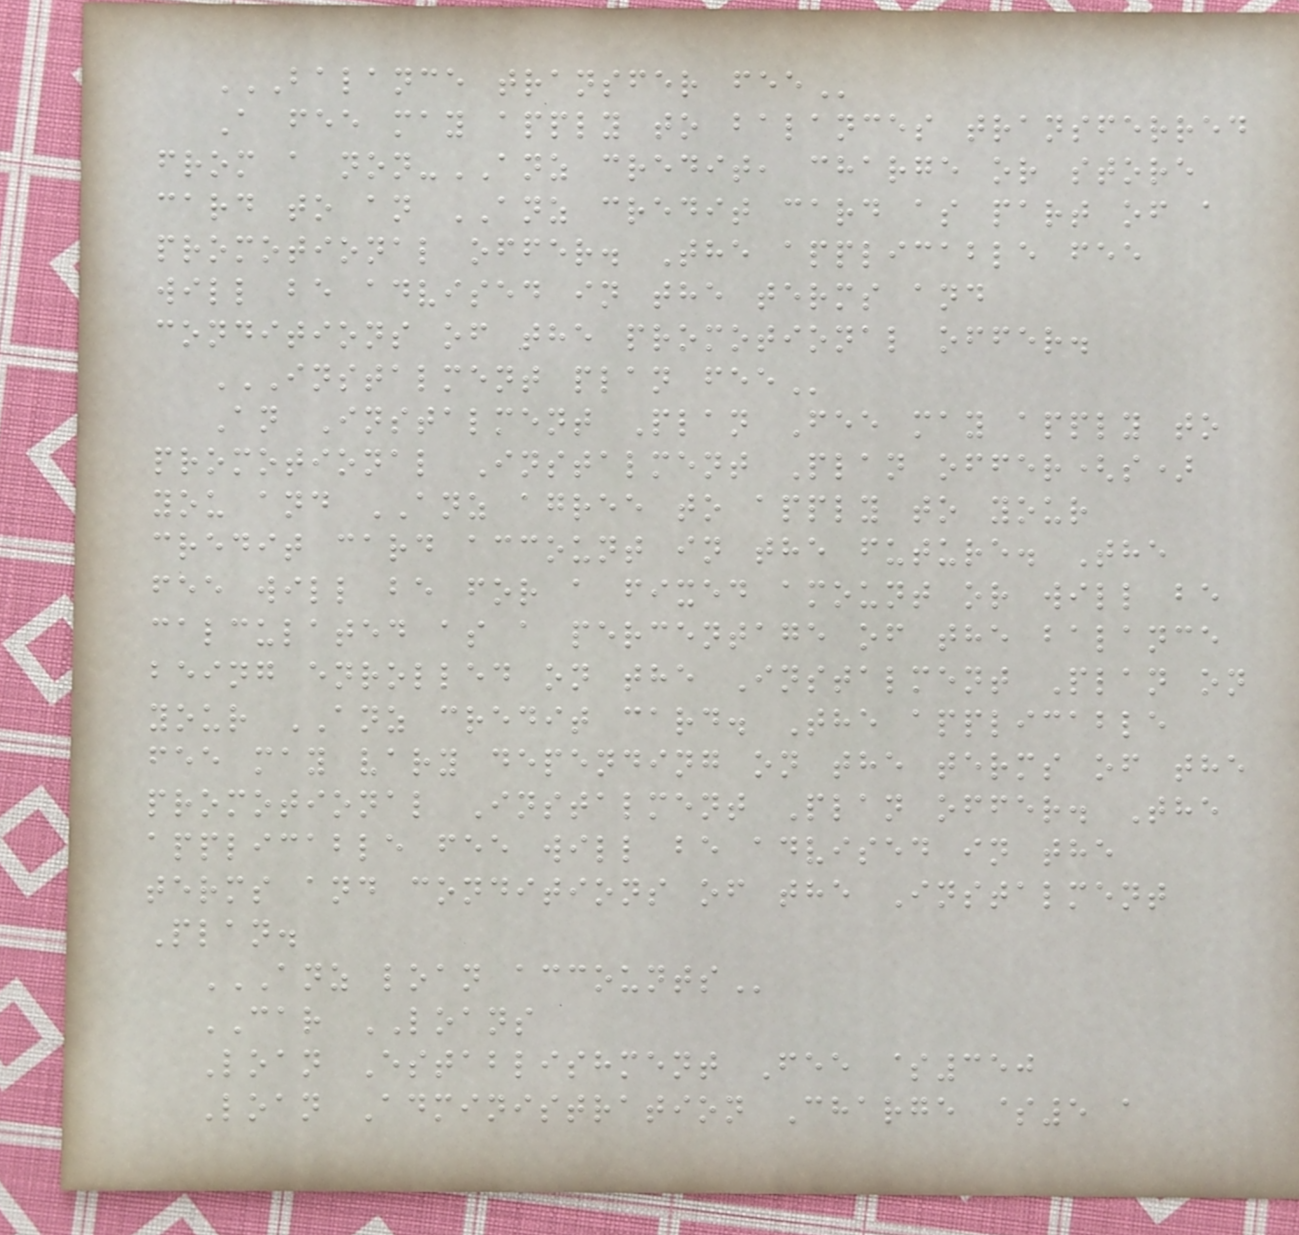BALANCE TRANSFER FEE
A fee may apply to balances transferred
from a non-ANZ credit, charge or store
card to an ANZ credit card as part of a
promotional offer. The applicable fee
will be advised in the terms and
conditions of the promotional offer.
INSTALMENT PLAN FEE
An Instalment Plan Fee may apply to
promotional Instalment Plan offer(s)
you and ANZ agree to apply to your
credit card account in the future. The
fee will be for a fixed amount or will be
calculated as a percentage of the balance
being enrolled on the Instalment Plan on
your ANZ credit card. The applicable
fee may vary depending on the terms of the
promotional Instalment Plan offer. The
applicable fee will be advised in the
terms and conditions of the Instalment
Plan.
ANZ LOAN ACCOUNTS
CAR LOANS
Loan Establishment Fee $350
Loan Administration Charge $5 a
